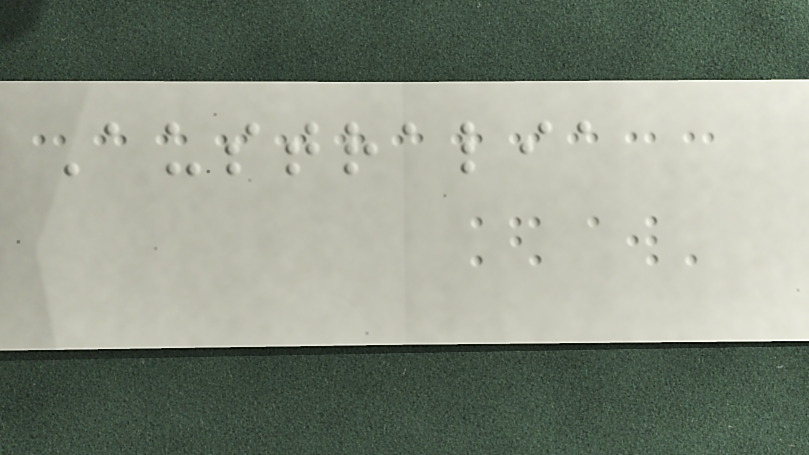Australia
